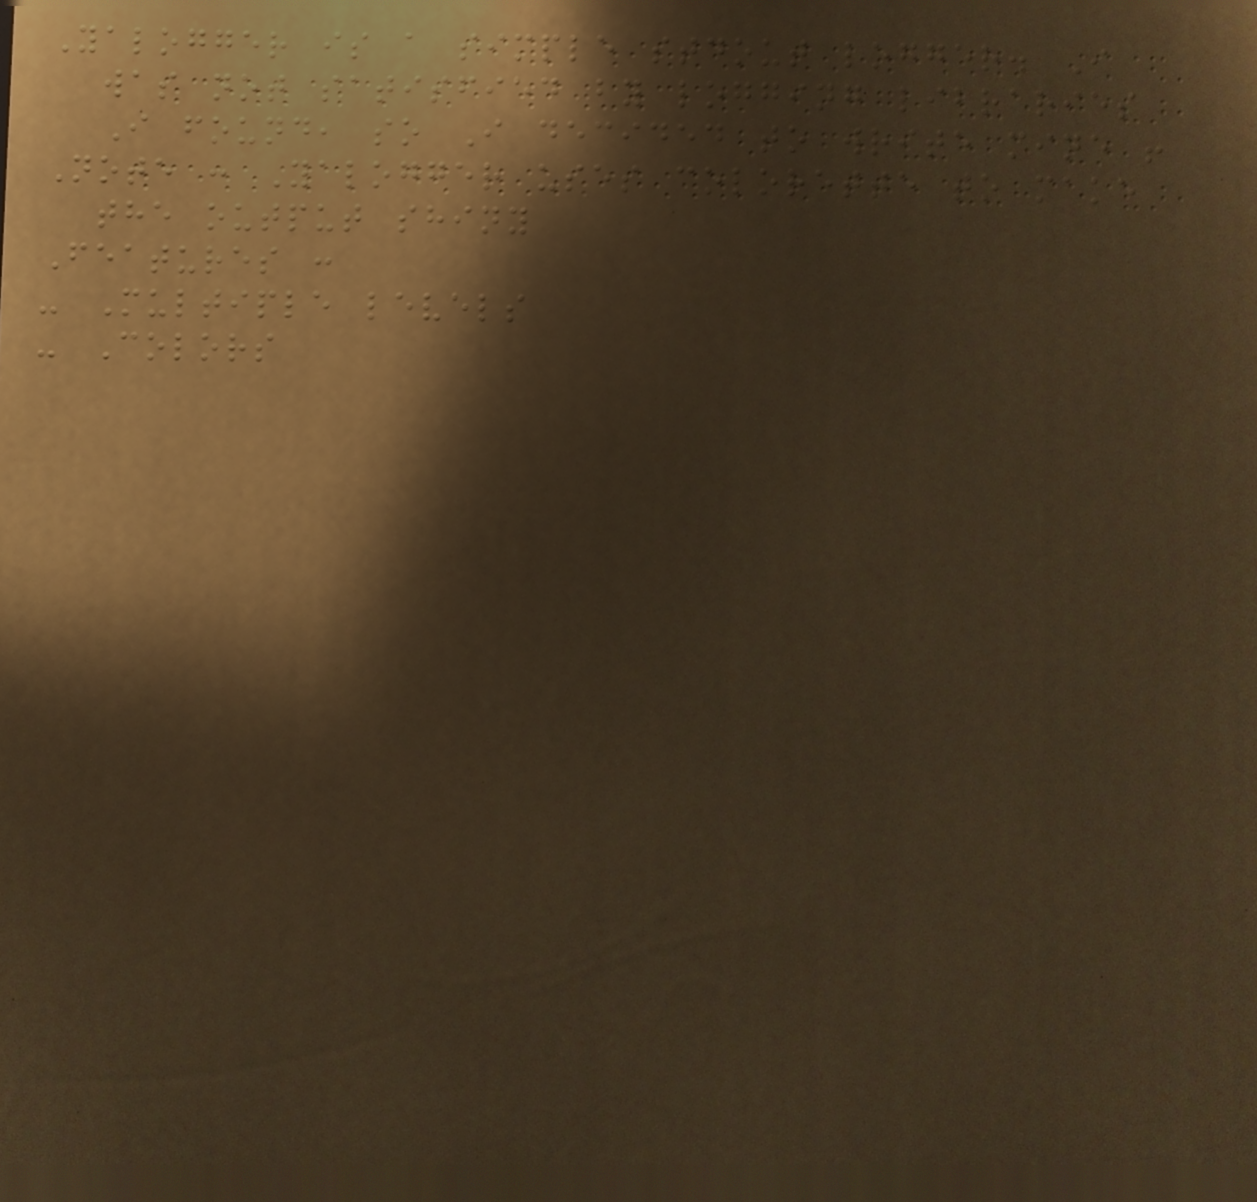Yalogger is a simple stdout logger. I
was not satisfied by logging libraries
I found, so I decided to write mine !
Note : Yalogger uses colorette to make
the output shiny
Features :
- Multiple levels
- Colors
